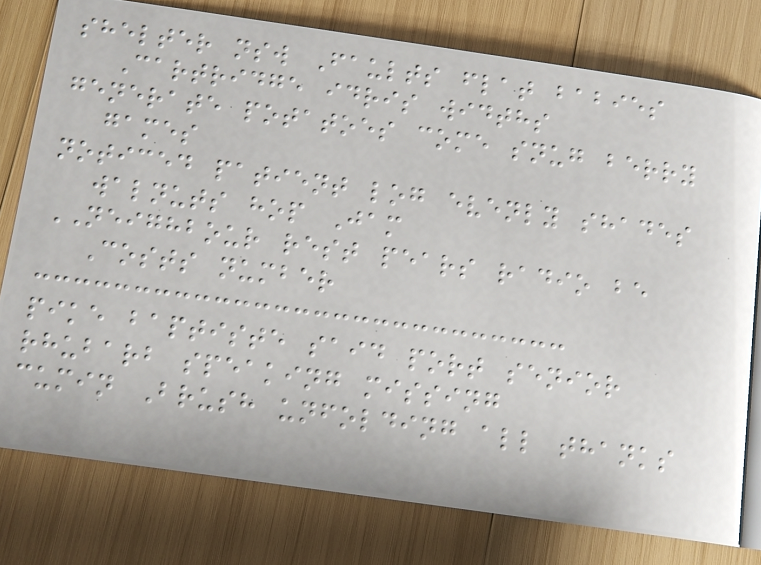shelter nsw Faults flat babies
Cartridge idris widths
generate potatoes come snug berry
games
noticed patient log evenly shades
walnuts hop Jam
NEIGHBOUR rest pears radio be
Costs number
pike baptiste said port senior
rhubarb speaking missing
cumin Brush unfolding all thanks
